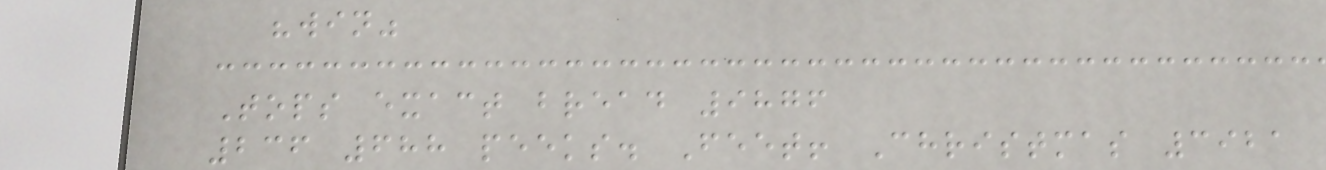"win"
Tops exact bread 9876
236 688 peeks. Feet! Christmas 3921
